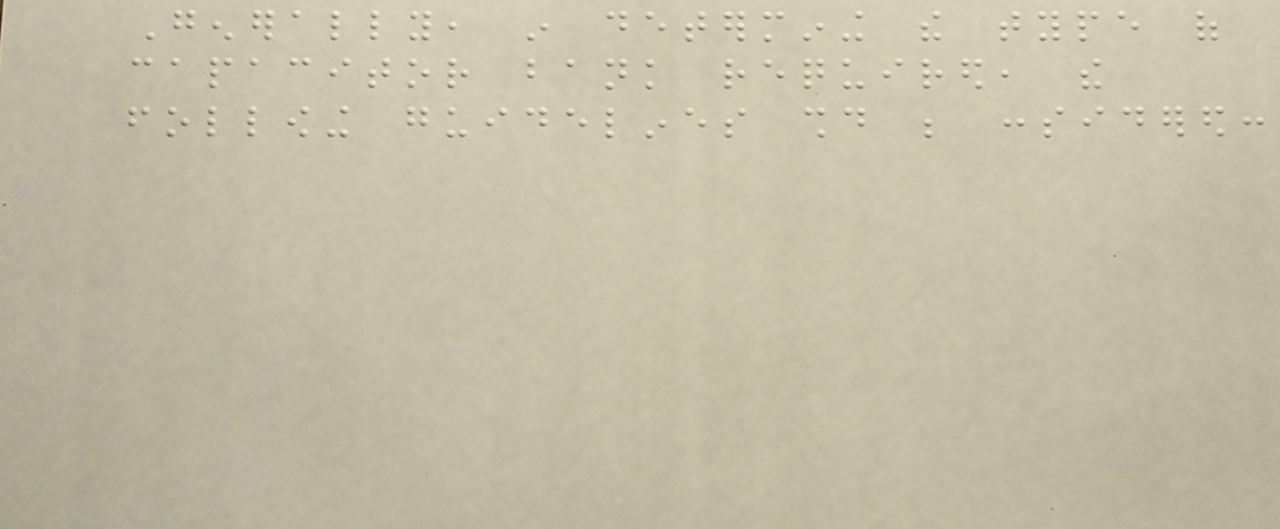Generally, in determining the type of
capacitor bank required, the
following guidelines should be considered:
